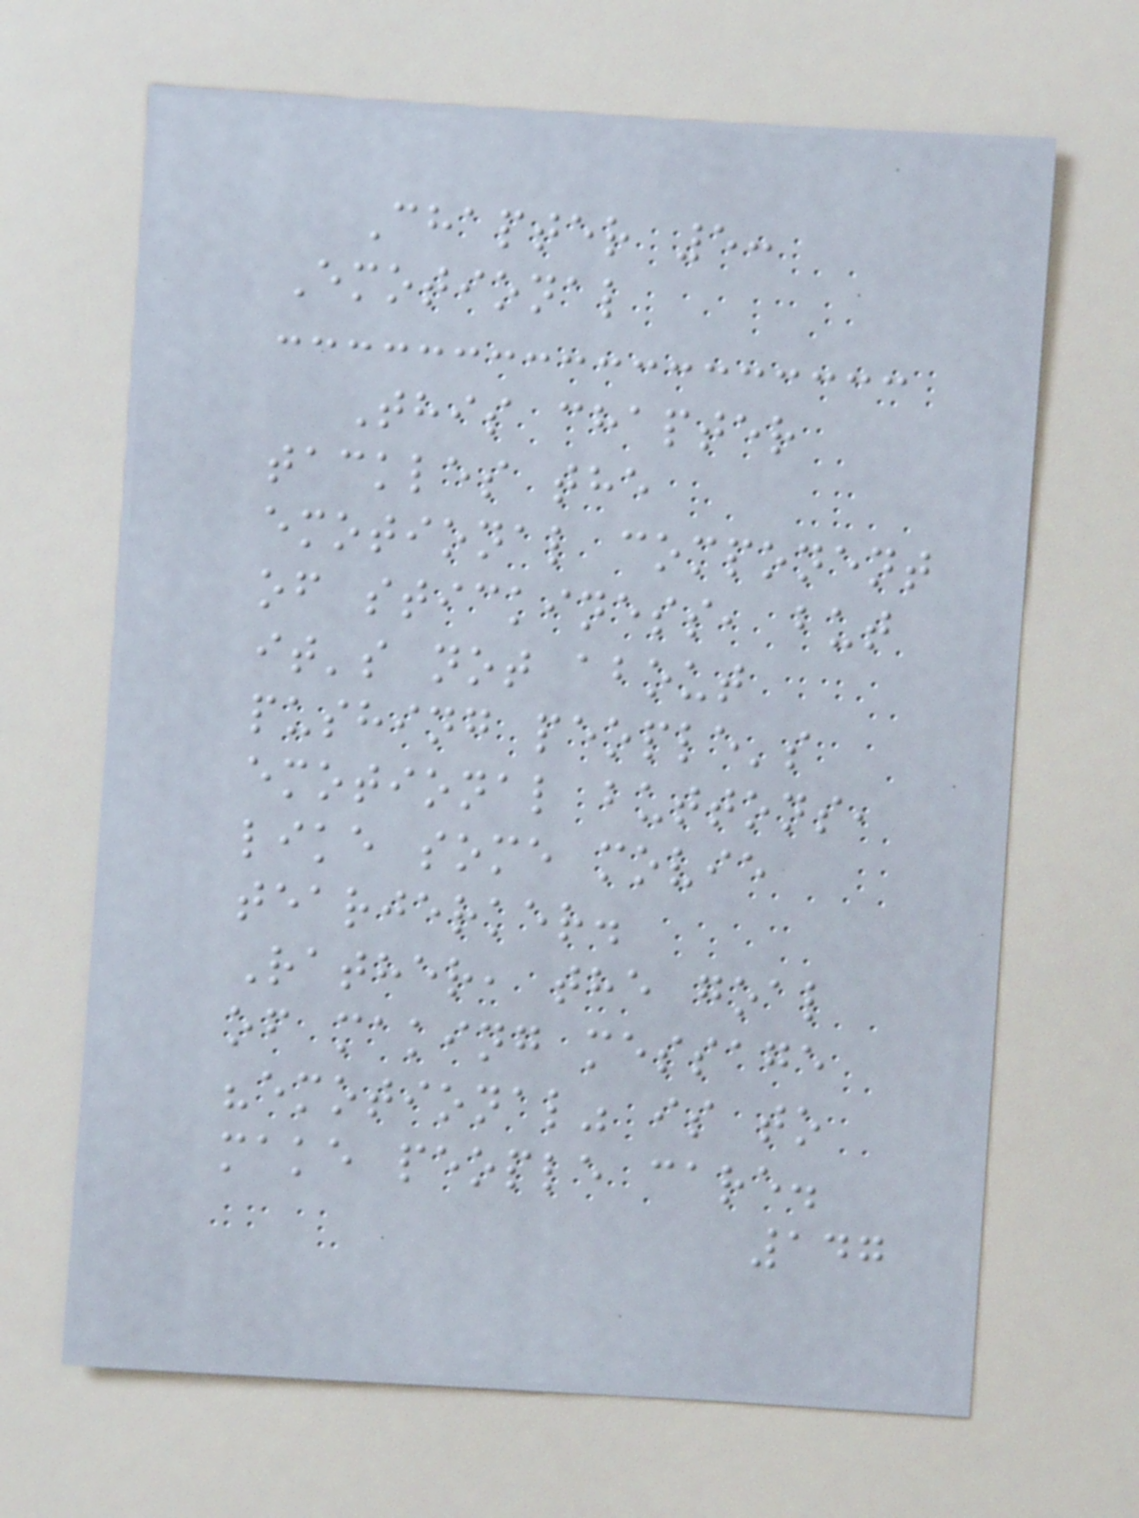Chapter 5:
Emotional
This chapter
tackles the
emotional component
of stickiness, but
it's not about
pushing people's
emotional buttons,
like some movie
tearjerker.
Rather, the goal
of making message
"emotional" is to
make people care.
147
